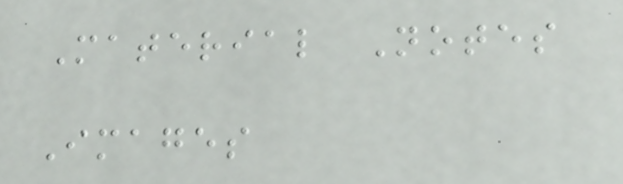Material Notes
Images
